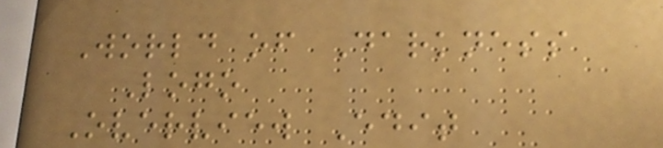World of Darkness
Logo
Overview Edit
